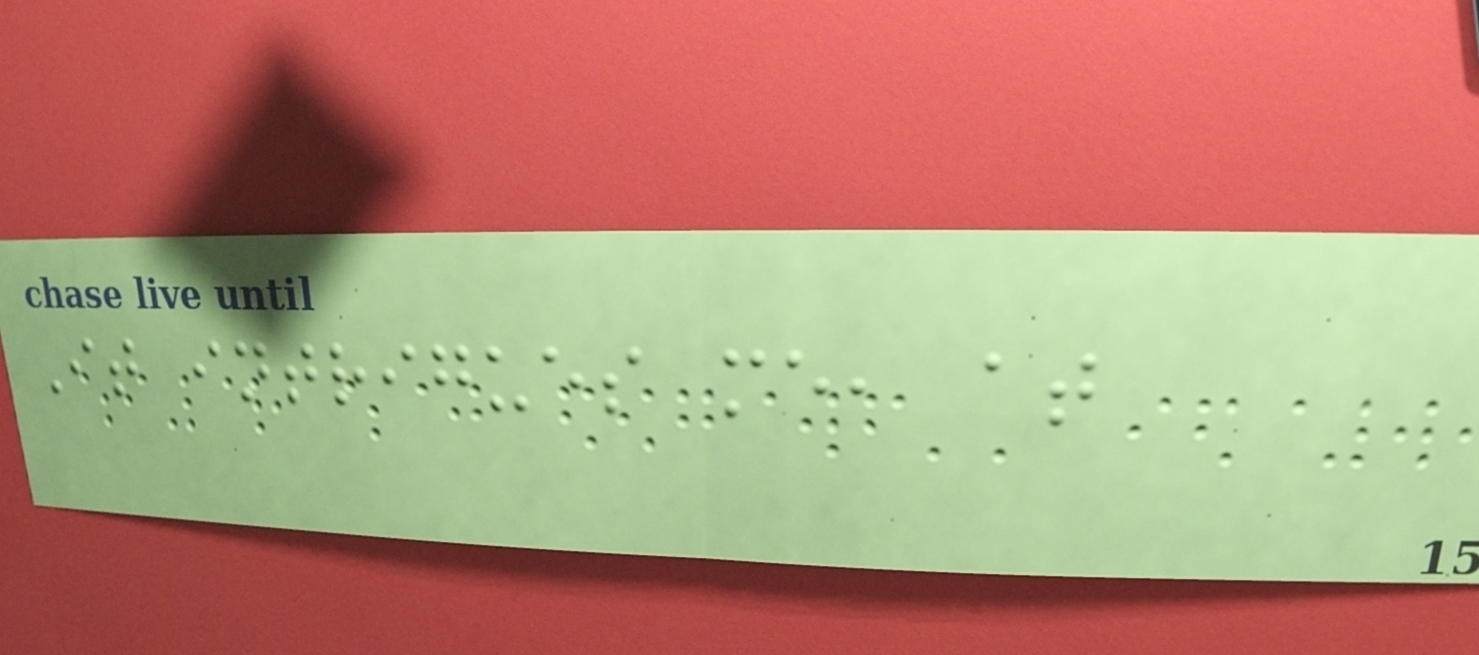It intrigues me, at
